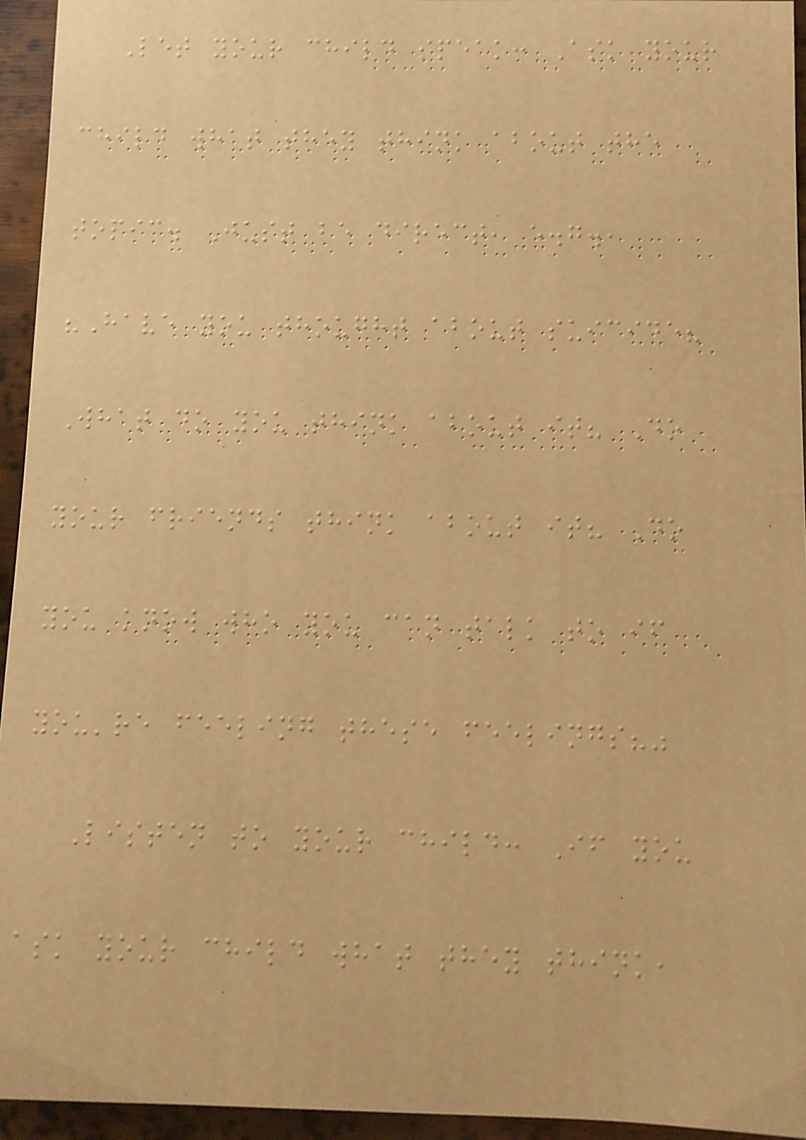Let your child speak: Ask your
child what they think about the
topic. Just be direct, e.g.,
"Have you thought about suicide?
What do you think about it? Do
your friends think about it? Do
you know who you can talk to if
you're feeling these feelings?"
Listen to your child: If you
ask your child what they think,
